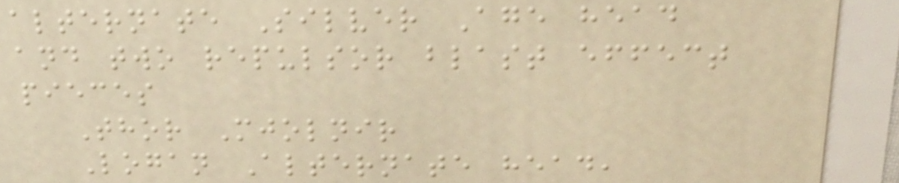alternate Silver Age head
and two repulsor blast effect
pieces
Thor Mjolnir
Logan Alternate head,
